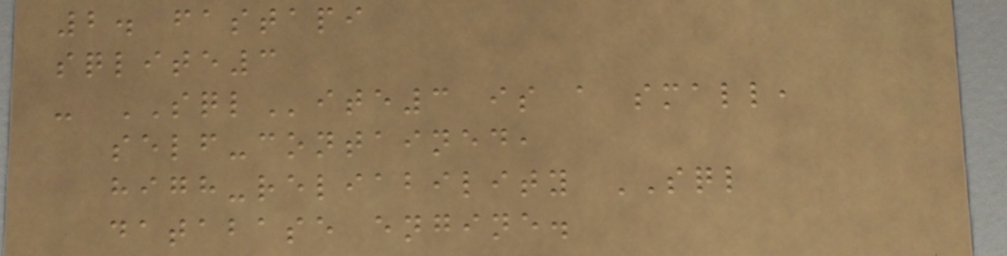2. fastapi
sqlite3
- SQLite3 is a small,
self-contained,
high-reliability SQL
database engine.
